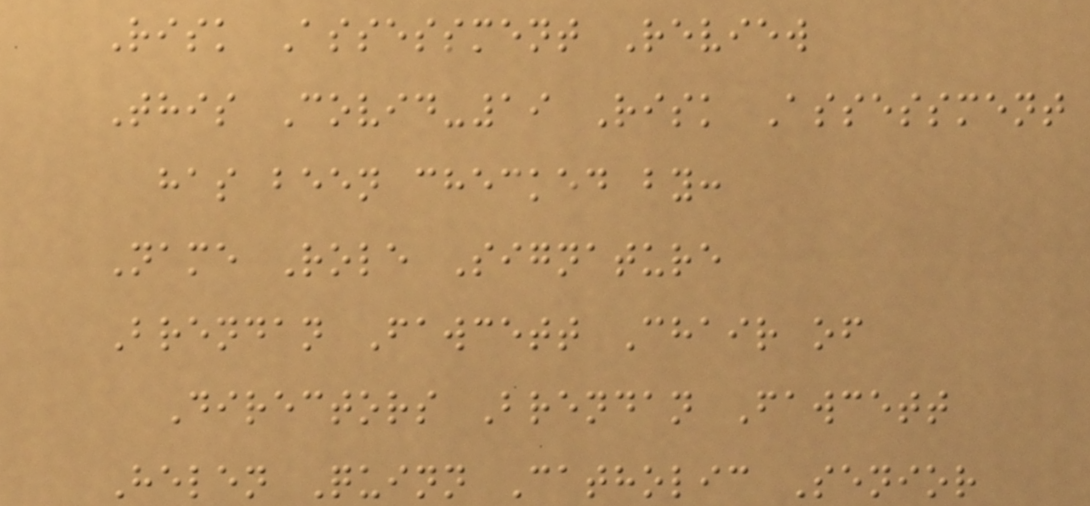Risk Assessment Review
This Covid-19 Risk Assessment
has been checked by:
Name Role Signature
Brendan Fawcett Chair of
Directors Brendan Fawcett
Helen Quinn Catholic Senior
